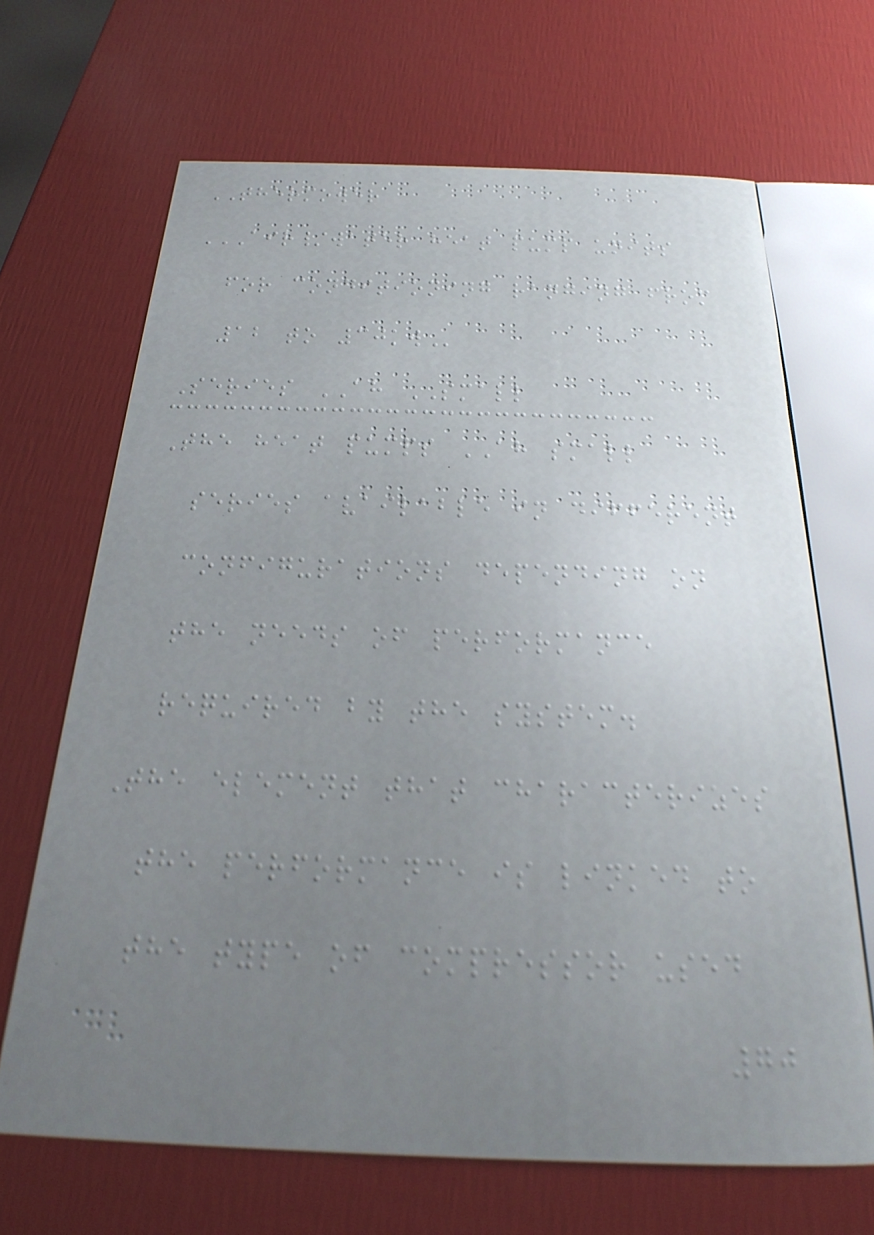THERMOWER
AIR/WATER HEAT PUMP UNITS
FOR CONDITIONING RANGING FROM
12 TO 30KW
Series AH SMALL
The heat pumps AH small
series available in different
configurations depending on
the needs of performance
required by the system.
The element that characterizes
the performance is linked to
the type of compressor used
70
